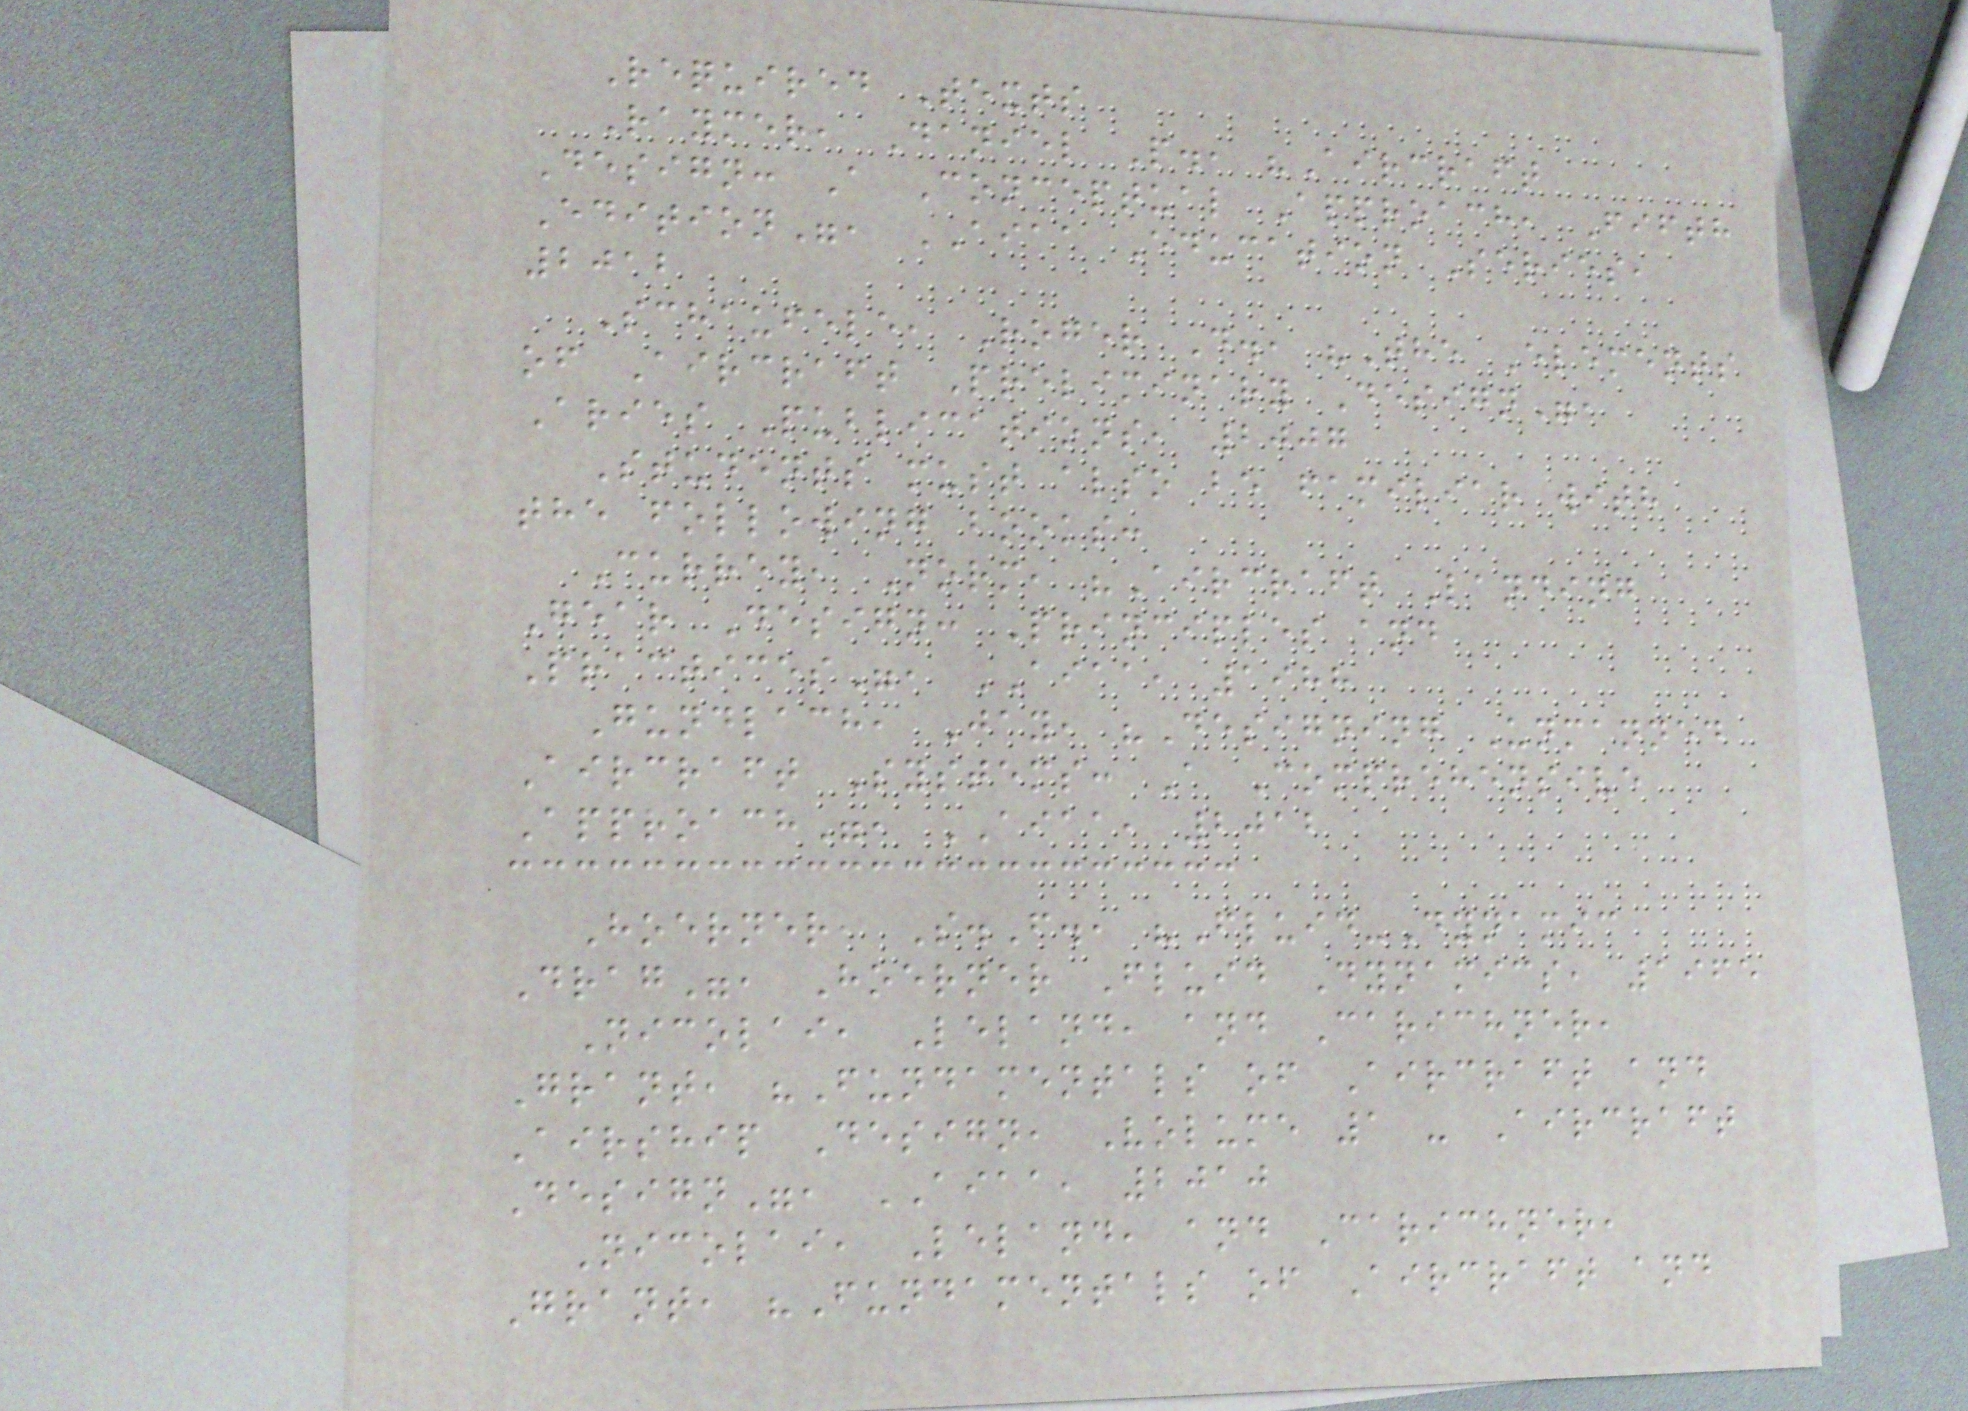Required Texts
Raymer, Daniel P., "Aircraft
Design: A Conceptual Approach, Fifth
Edition", AIAA Education Series,
2012
Schaufele, Roger D., "The Elements
of Aircraft Preliminary Design",
Aries Publications, 2007
Students must also be familiar with
the following books:
Currey, Norm, "Aircraft Landing
Gear Design: Principles and
Practices", AIAA, 1988
Gundlach, Jay, "Designing Unmanned
Aircraft Systems: A Comprehensive
Approach", AIAA, 2012
Hoerner, S.F., "Fluid-Dynamic
Drag", Hoerner Fluid Dynamics, 1965
Nicolai, Leland, and Carichner,
Grant, "Fundamentals of Aircraft and
Airship Design, Volume 1 - Aircraft
Design", AIAA, 2010
Nicolai, Leland, and Carichner,
Grant, "Fundamentals of Aircraft and
